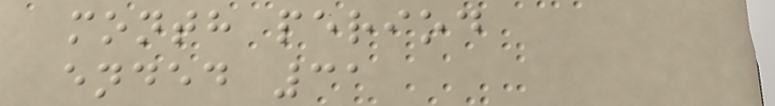month period
ended 31
